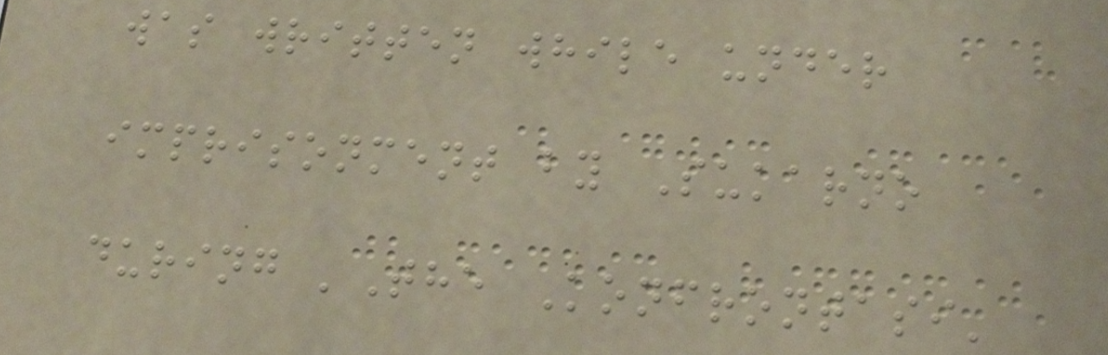was written while under
imprisonment by Sukarno
during 'The Konfrontasi'
